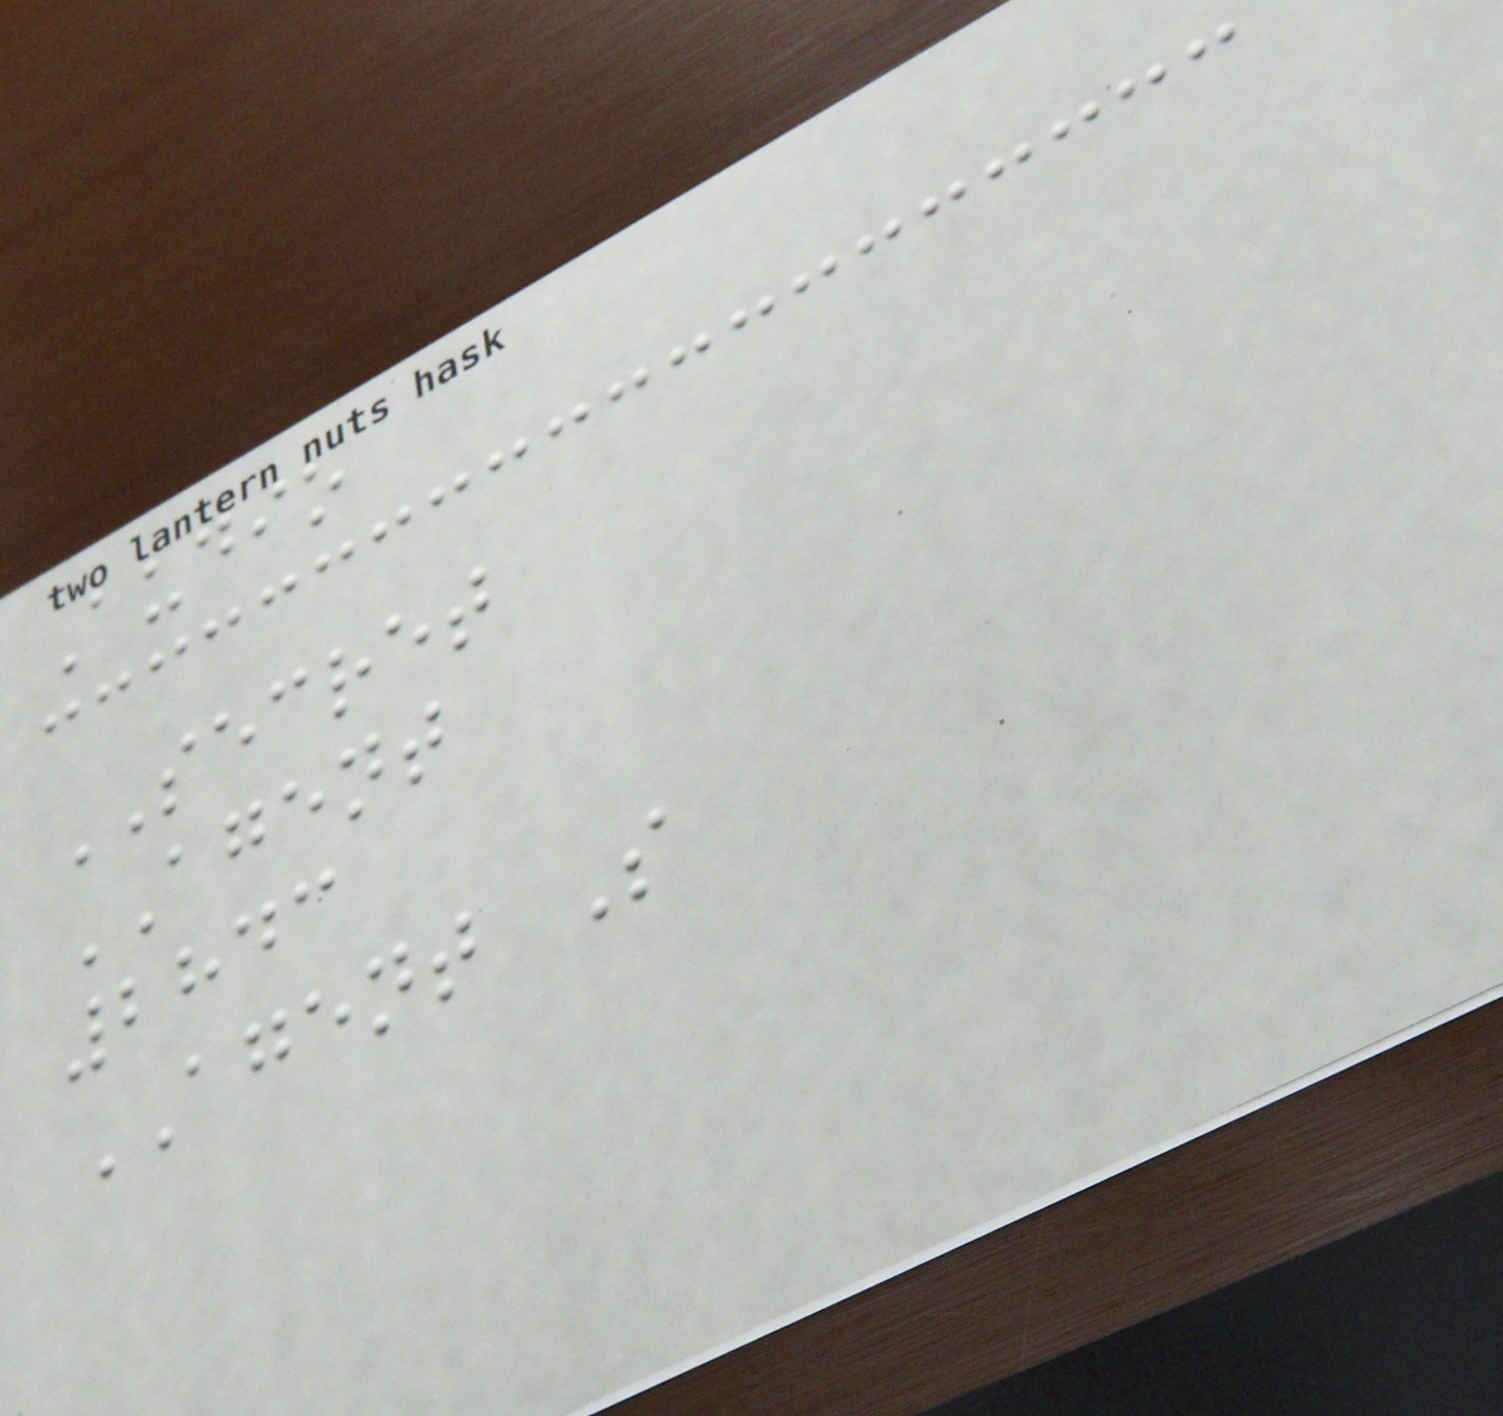Audio
SECRET
AGENT
2843
AGENT S
